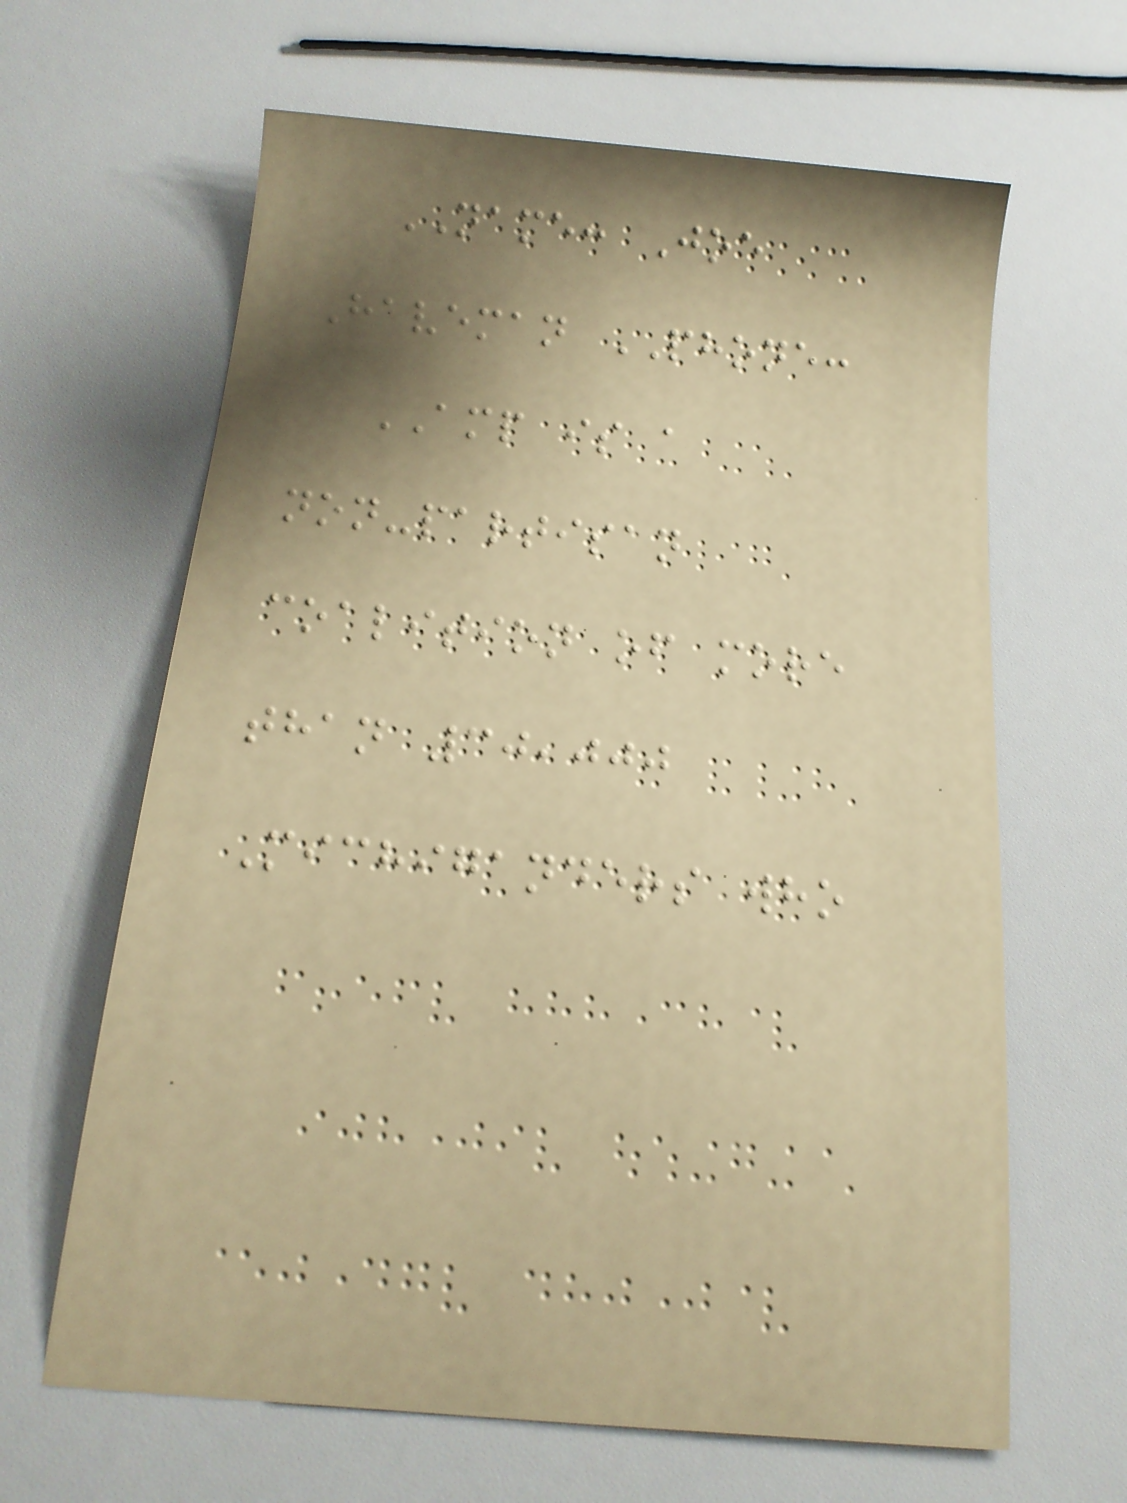NAME: Joe
Haveman PHONE:
AMP is a
non-partisan
coalition of more
than 30,000
Michiganders who
